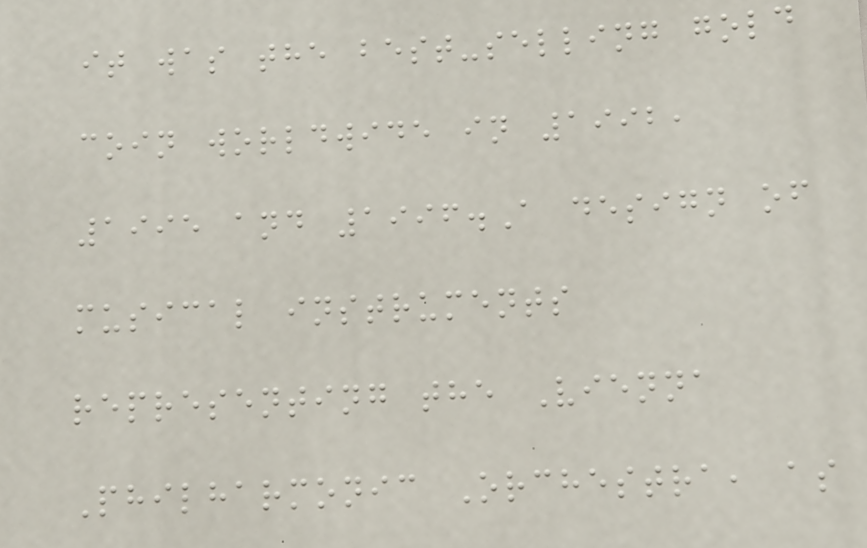it was the best-selling gold
coin worldwide in 1992,
1995 and 1996.A design of
musical instruments
representing the Vienna
Philharmonic Orchestra, as
